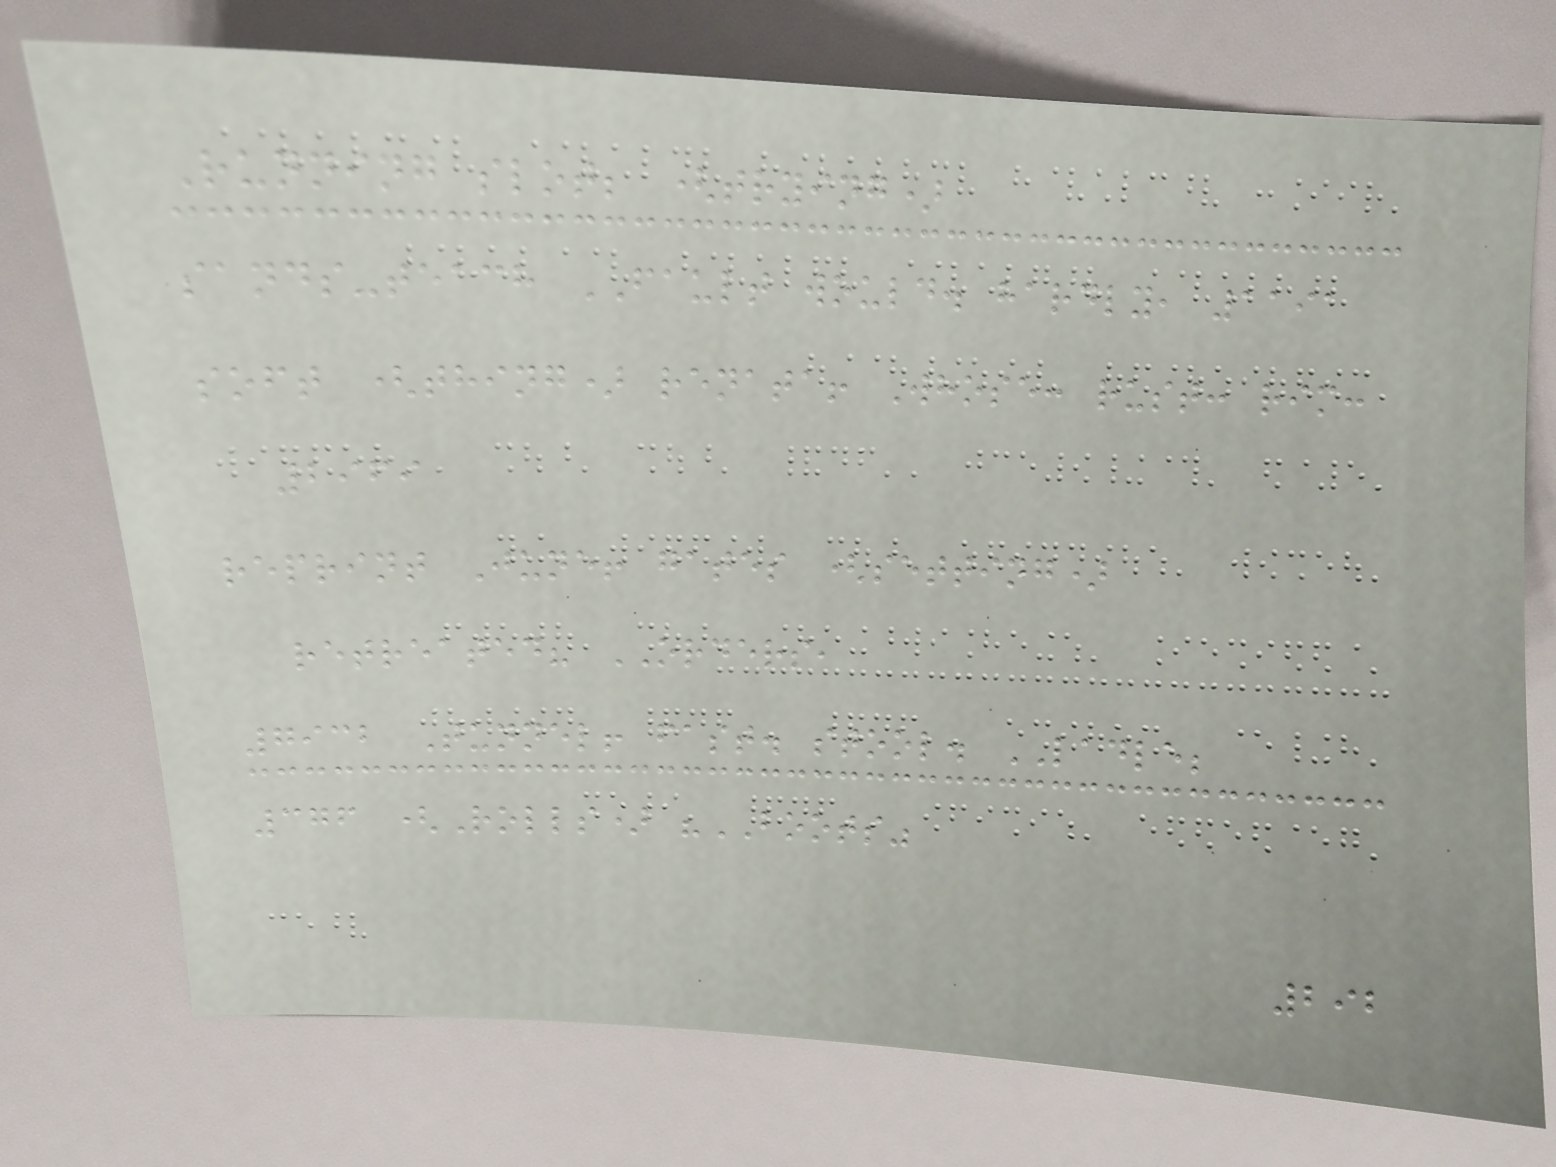Running slot; (trying)
sands-teach FAULT would. hardly, 1191
soft (thing) renata! Whose: rust: rim:
2969
reprint June! gates (setting)
retreated? ORDERS,
7932 Tunnel! fast. stool. LADLE;
376 (Rolls) "BOOTS"
292
